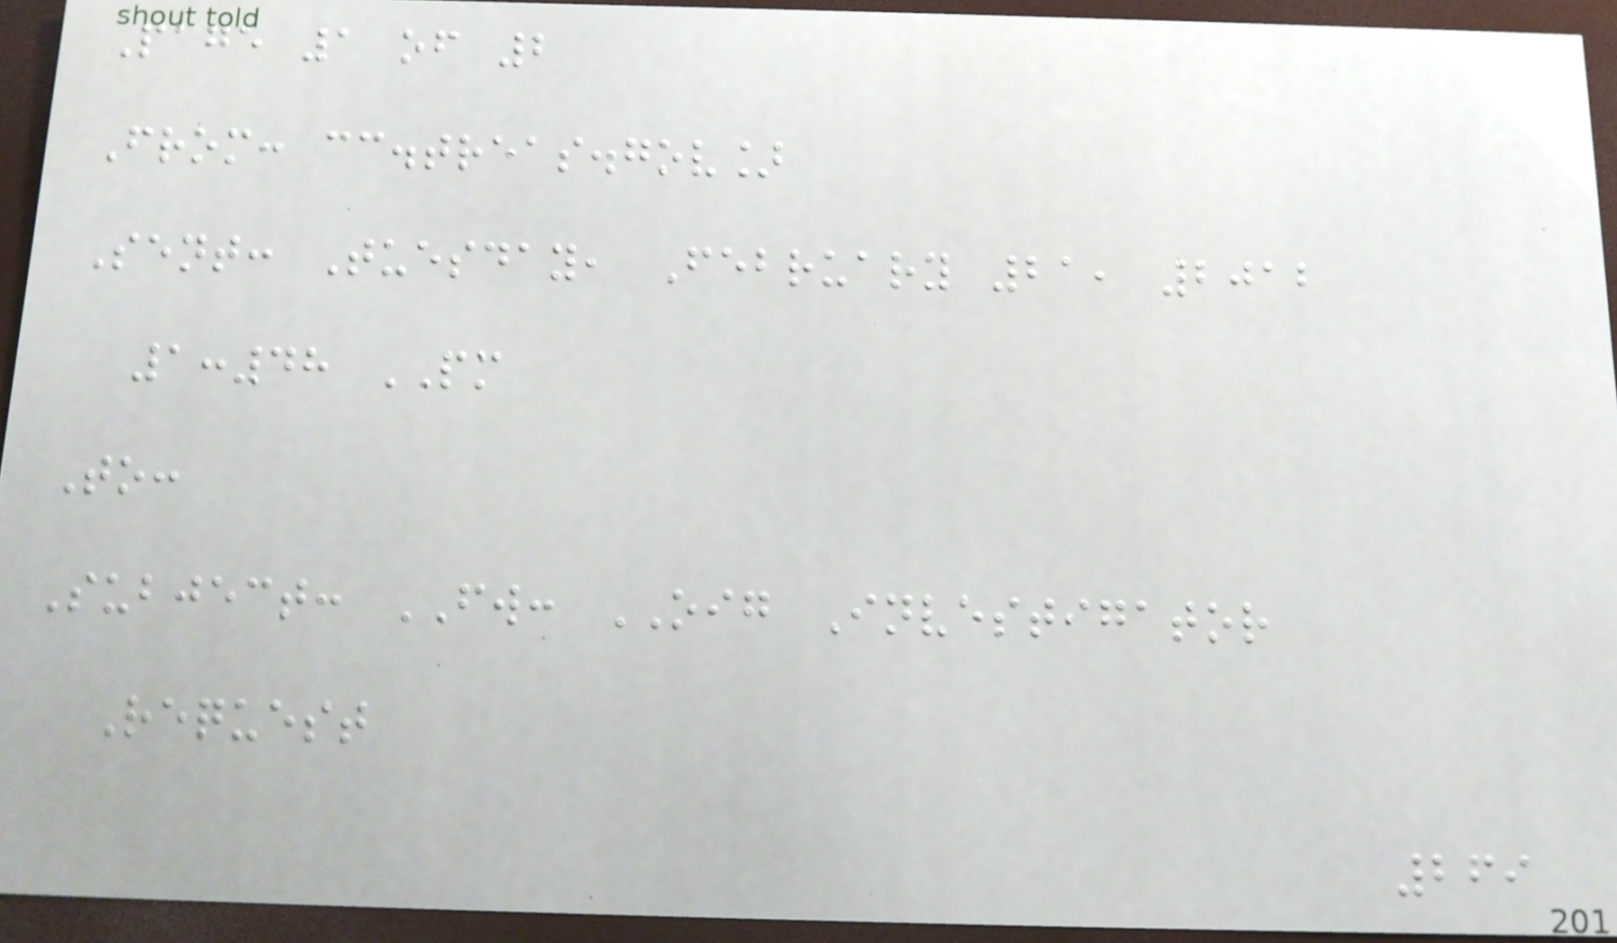Page 1 of 2
From: cc.treas.gov]
Sent: Tuesday, February 21, 2012
1:48 PM
To:
Subject: FW: OIG Investigator
Request
269
